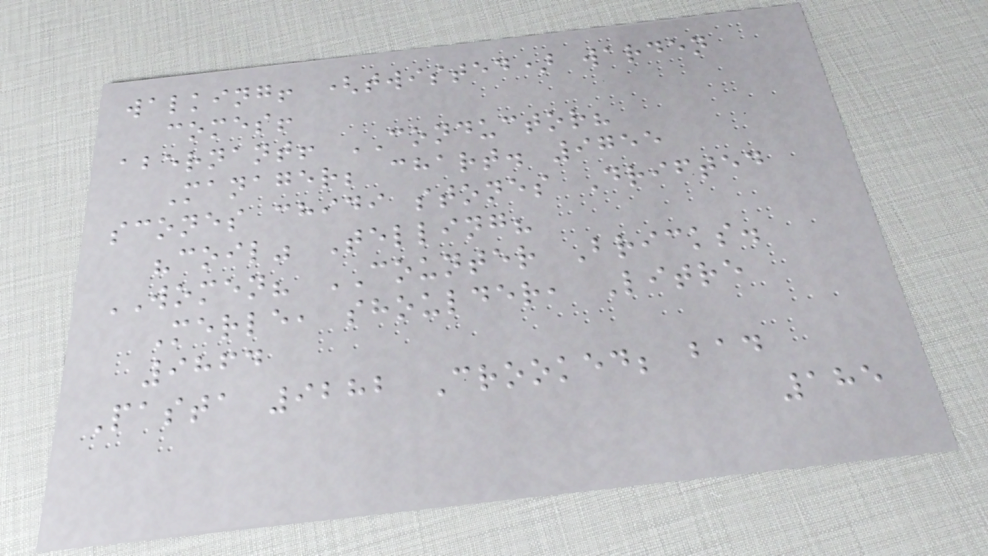walking! (twisted) warden
comes!
abernant! CONDUCTOR?
Manager; chart. 9755
scones chidi stones Drifted
"coil" Telling?
WOMEN? COUNTER Bricks.
Merle, shoulder, Litre
9864
Pasta 9282 Crooked; bad
185
